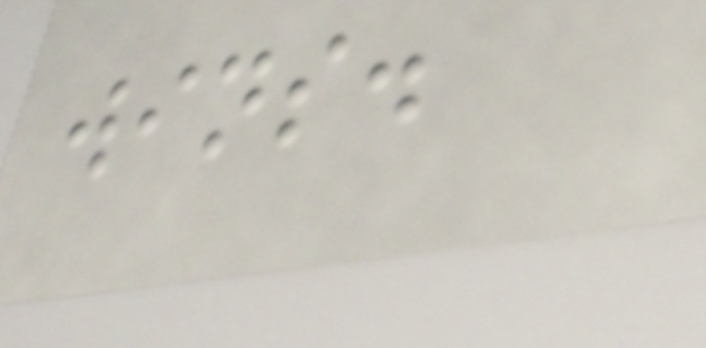wins.
